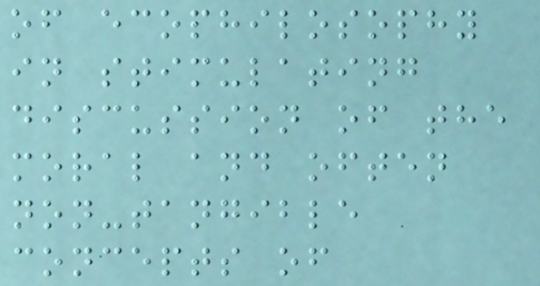of ecophilosophy
in stimulating
discussion of the
moral and often
non-tangible
concepts of
